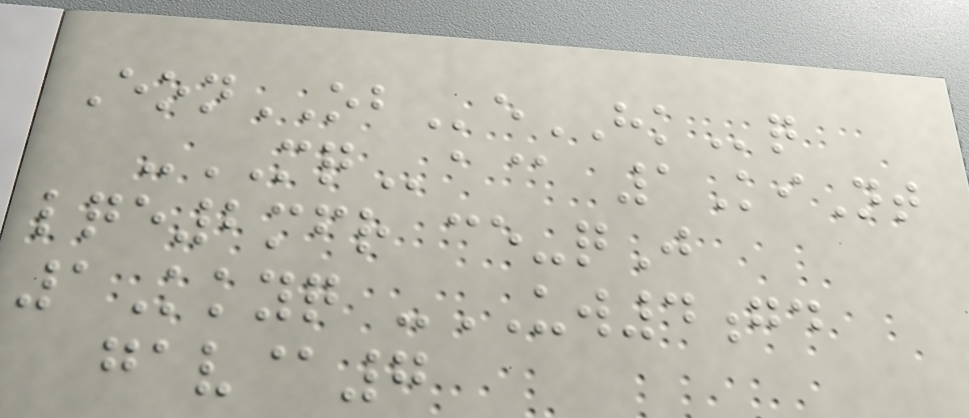EonOBeHKq
-MQa@ 1KiNt
lqe2mfr ce-qJ
1Kkyq -UW4gd
gav@7
